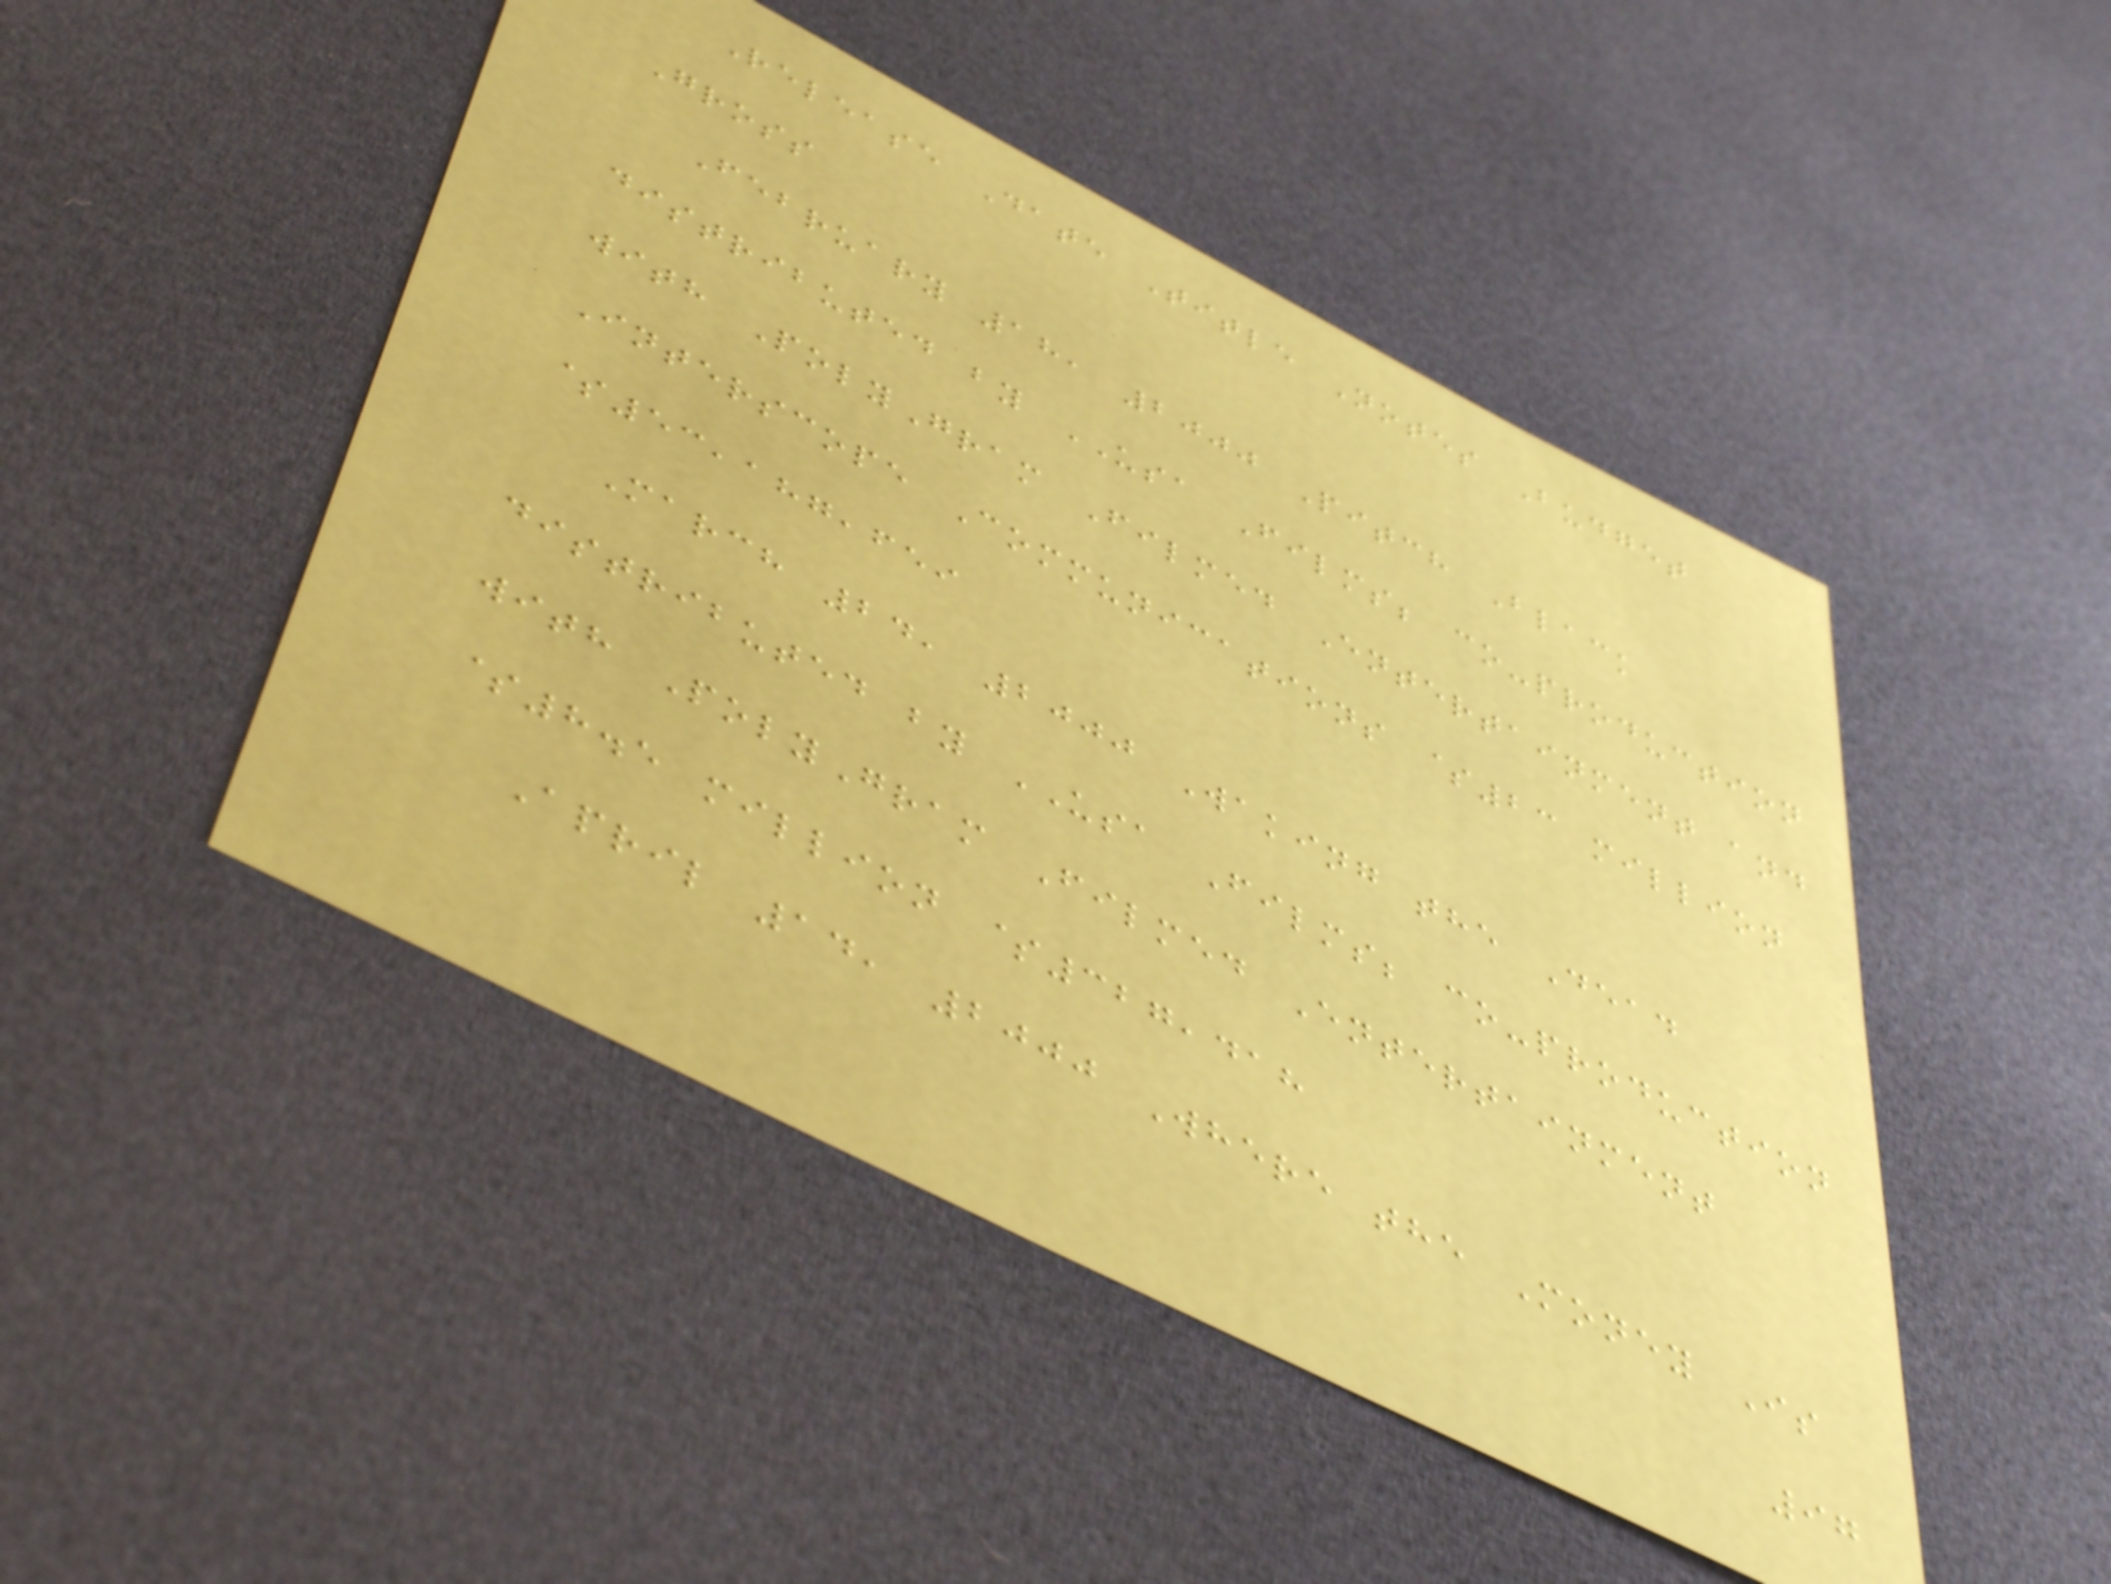Release Date Title Notes Budget
Gross
February 18, 2000 Pitch Black
distributed by USA Films; co-production
with PolyGram Filmed Entertainment and
Interscope Communications $23 million
$53,187,659
March 24, 2000 Waking the Dead
distributed by USA Films; co-production
with PolyGram Filmed Entertainment
$8.5 million $327,418
April 14, 2000 Where the Money Is
97
